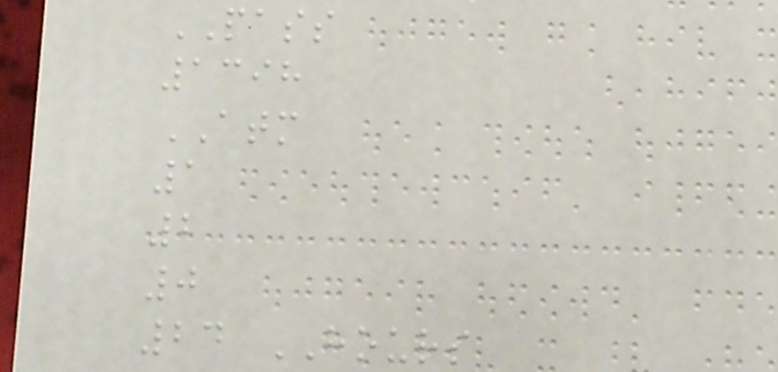PASS
1398
ATM
1
2
0
24 HOURS
